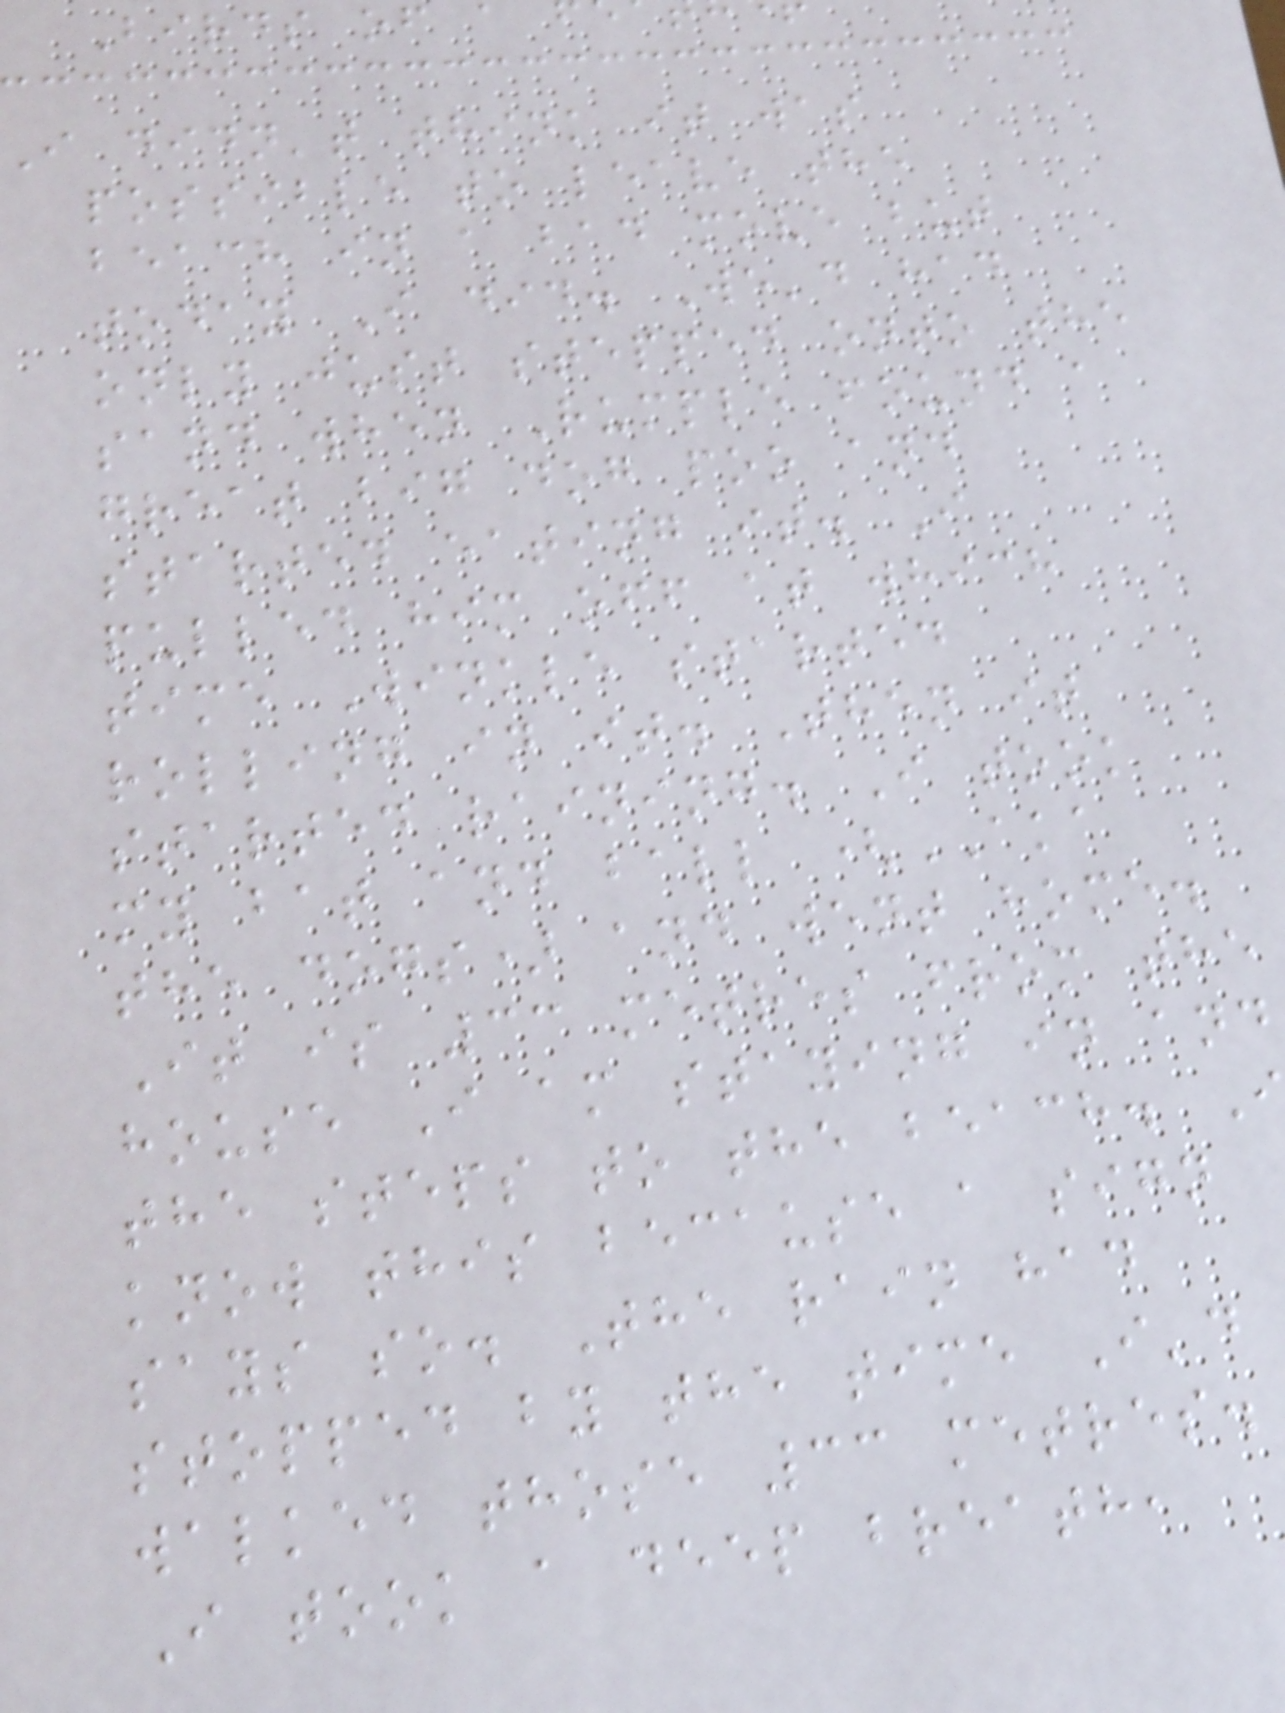Birds of a
I didn't think it was
possible to leave the
beach in a bad move but
today I did. We'd had
only just stepped onto the
sand when Rumple found a
great big dog poo and
started eating it. I
pulled him off at which
time Winkle started
rolling in it. Then it
started raining. I took
my bat and ball (AKA
the dogs) and went home.
It is 33 metres from the
house I am staying in and
the steps to the beach.
know this because a sign
says so. The rain had
stopped by the time I'd
walked those 33 metres.
I took a deep breath,
